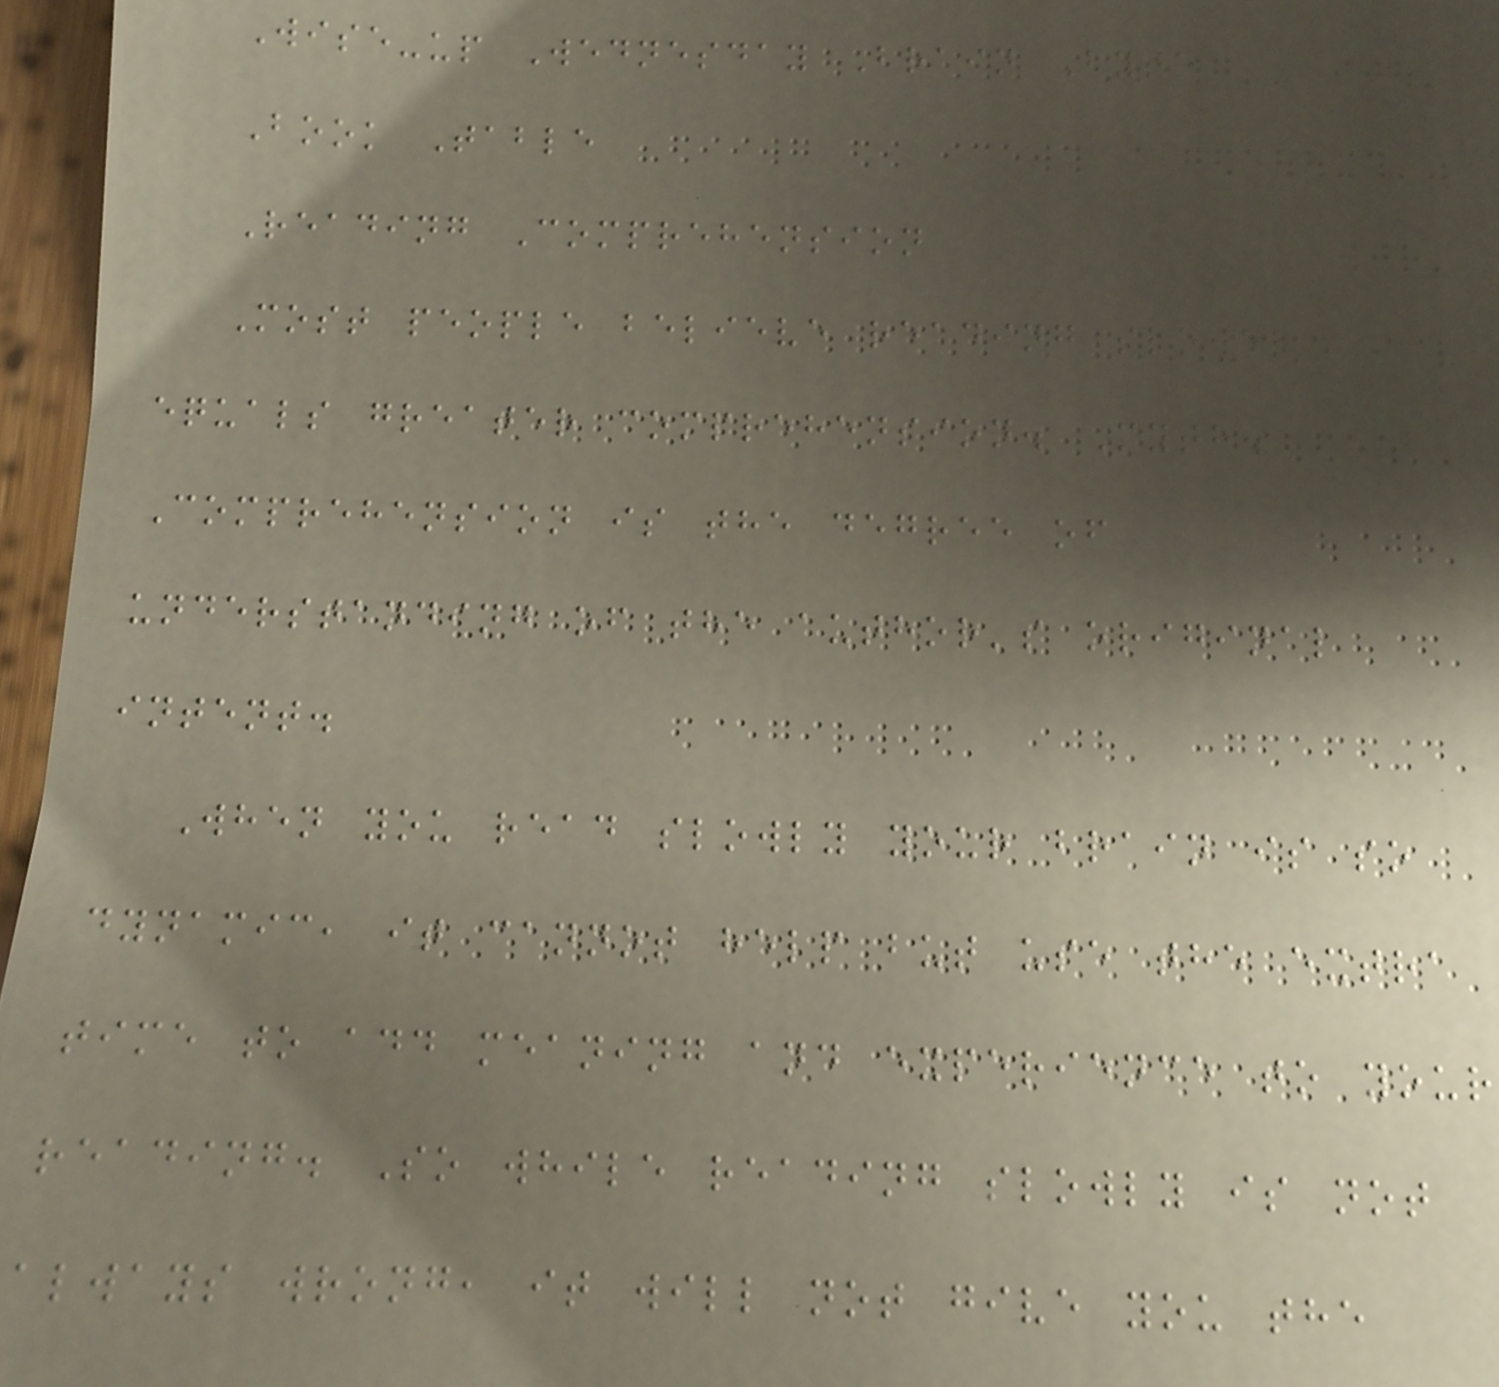Wise-up Wednesday Brain Byte
Book Table
Reading Comprehension
Most people believe reading slower
equals greater comprehension. Myth.
Comprehension is the degree of
understanding of the author's original
intent.
When you read slowly your brain is so
dynamic, it cannot help but use the extra
time to add meaning and experience to your
reading. So while reading slowly is not
always wrong, it will not give you the
